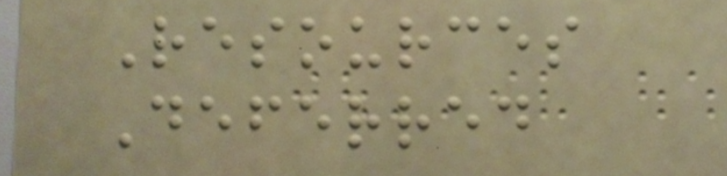Resources
Deferred
